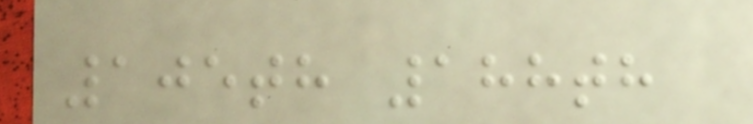105th 188th
